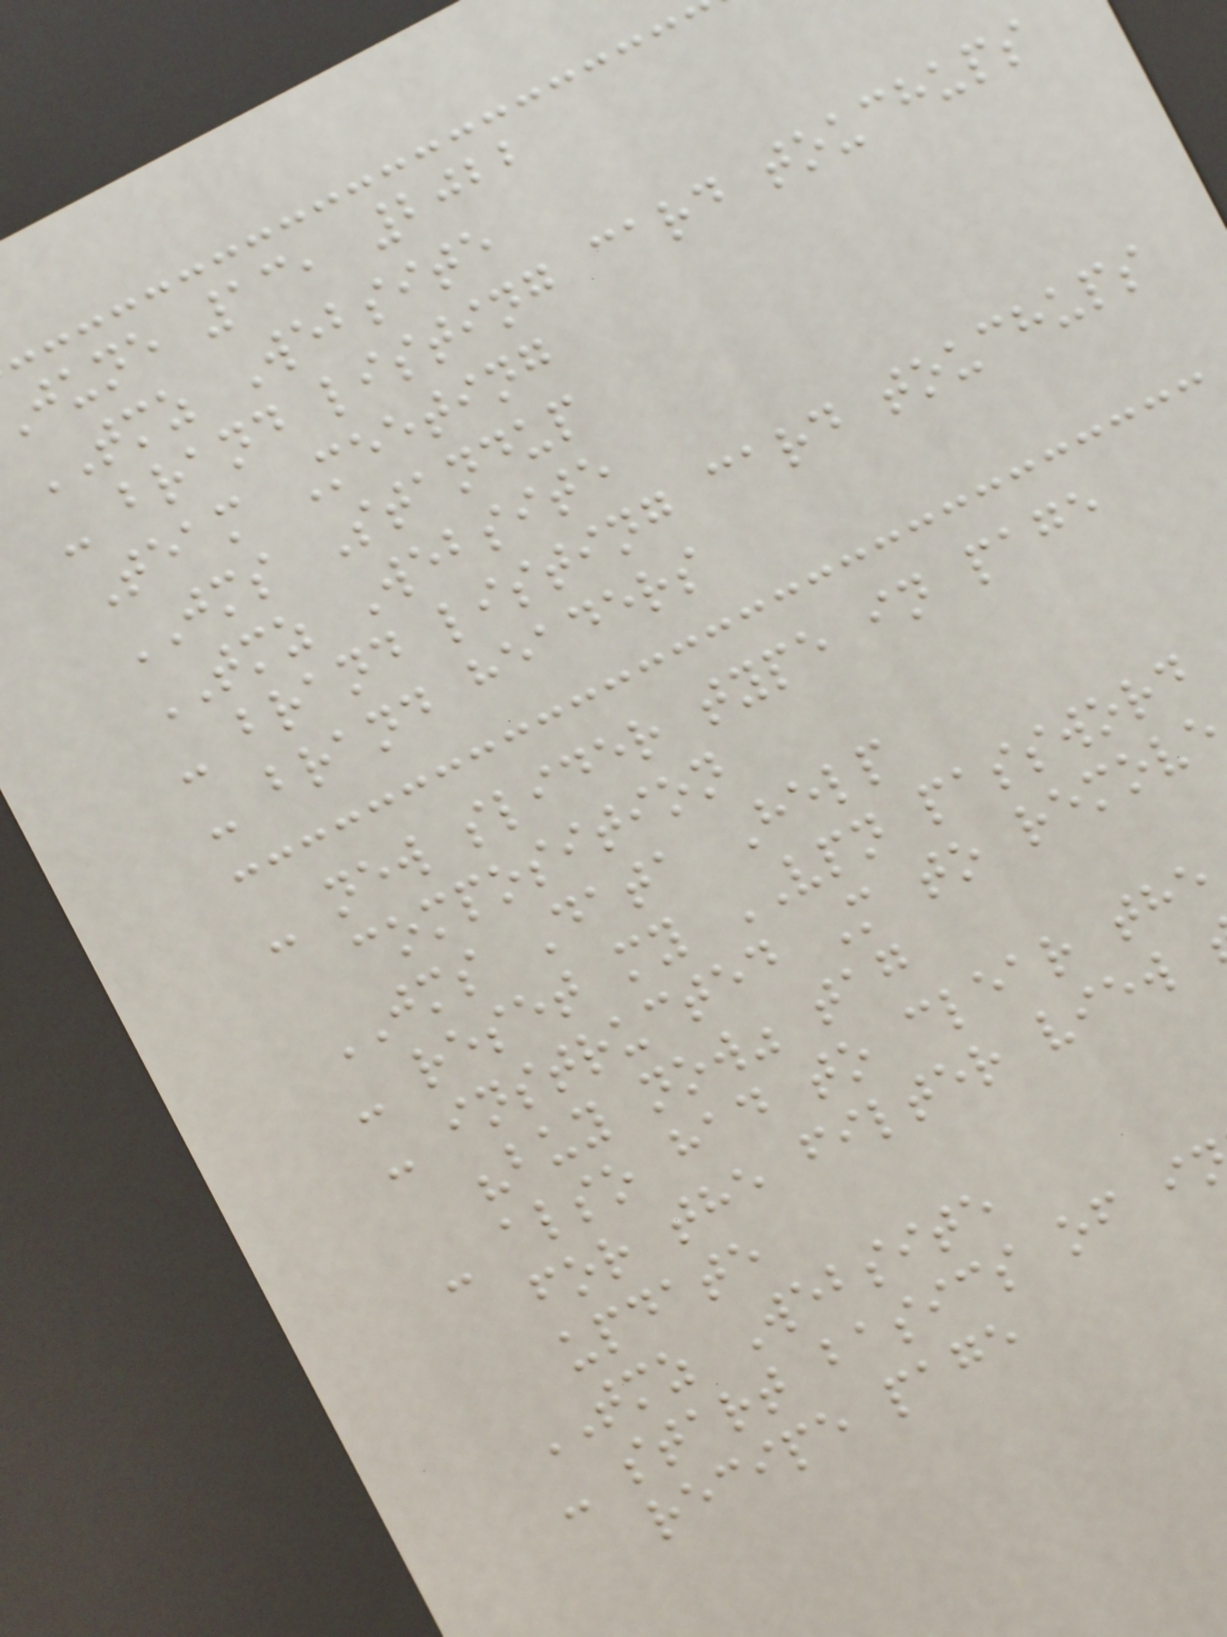june 13, 2022
TMZ Website
- brand listing card touchups
Team Meeting
JMS Standup
TMZ Website
- brand listing card touchups
- brand headers
- new slider type in page
composition
JMS Data Help
- reset my VPN password
- instructed M to remove
"buy now" tag
- also had to clear the
for the filter view
update
TMZ Website
- start basics of i
recipe page
